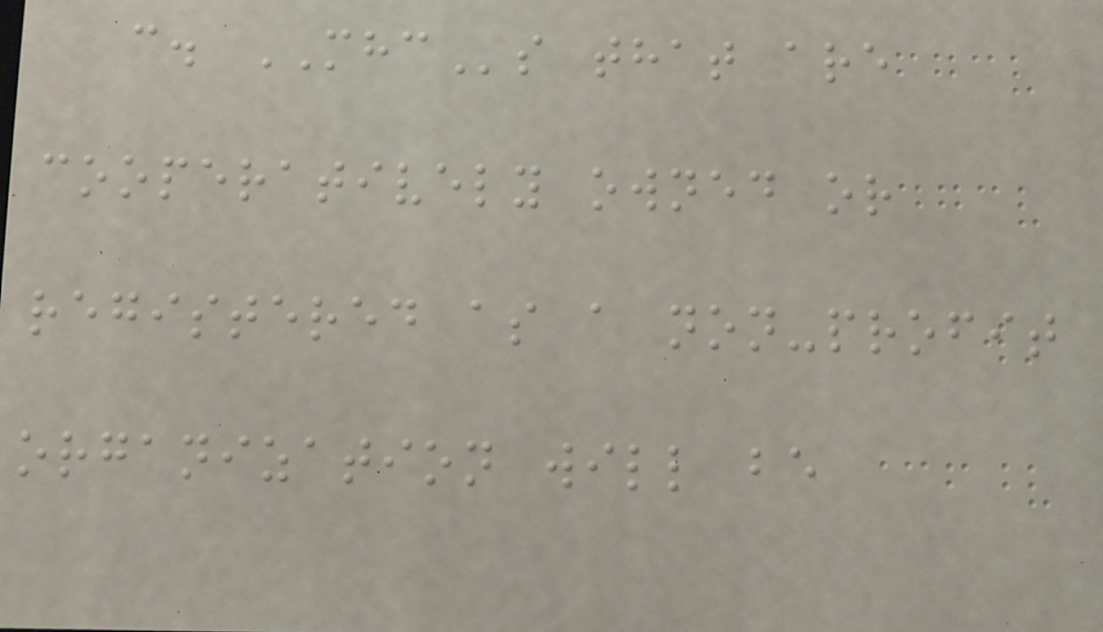c. MHCs that are
cooperatively owned or
registered as a non-profit
organization will be
